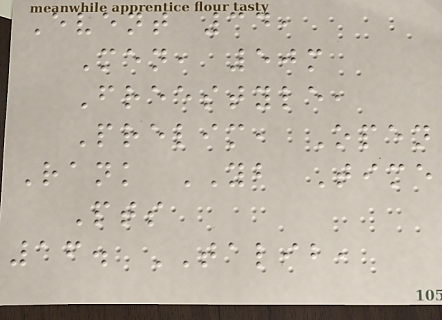Event 34,
Men, 50m
Freestyle,
Prelim, Open
Rank YB Time
Pts
16. TALIB,
